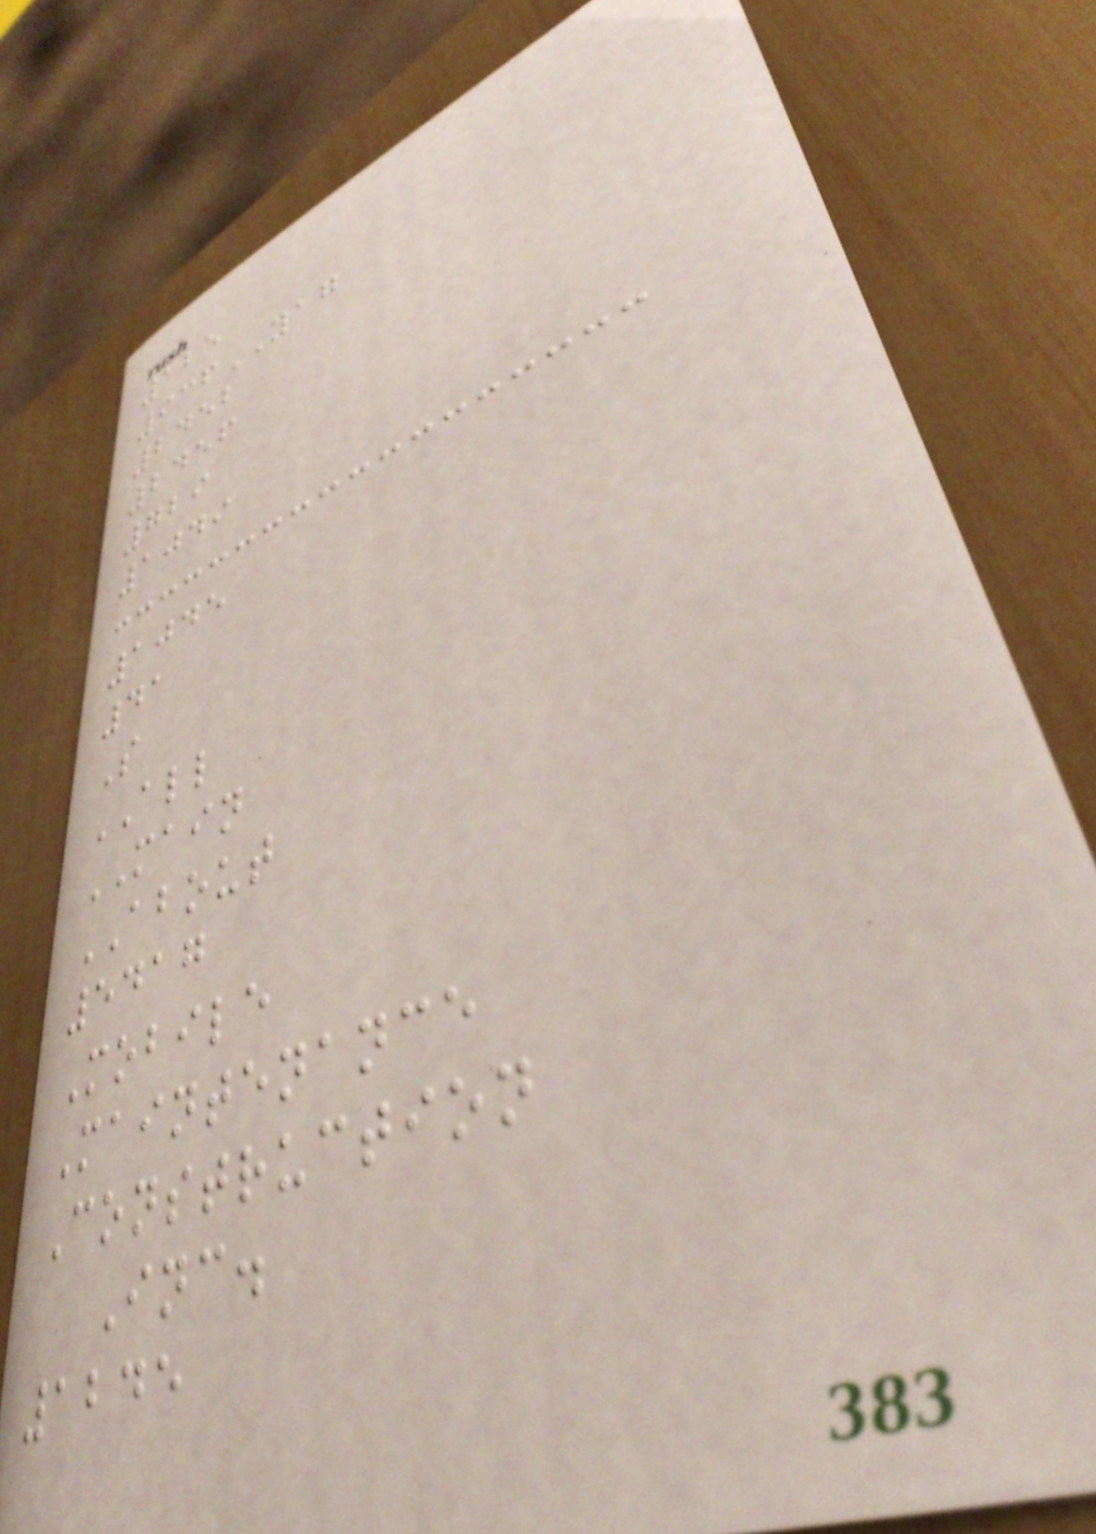125
936YAG
2452
2456
729
1049
1045
41
S
ALL
MAIN
ABOUT
5417
Mobile
Maintenance
Construction
Inc.
1245
